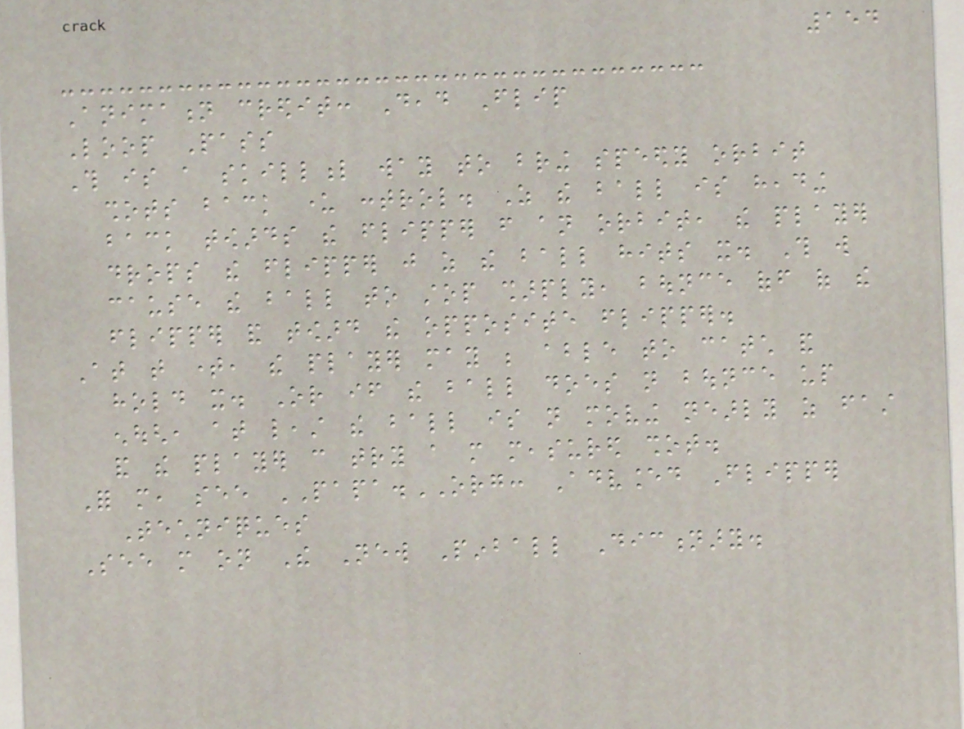154
Animation credit: Dead Flip
Loop Pass
This is a skillful way to bring speedy orbit
shots back under control. As the ball is heading
back towards the flipper from an orbit, the player
drops the flipper just as the ball hits it. This will
cause the ball to stop sharply, bounce off of the
flipper and toward the opposite flipper.
At that time, the player may be able to catch and
hold it. Or if the ball does not bounce up
enough, at least the ball is not moving nearly as fast
and the player can try a more measured shot.
For more, see PAPA.ORG: Advanced Flipper
Techniques
See more on The New Pinball Dictionary.
